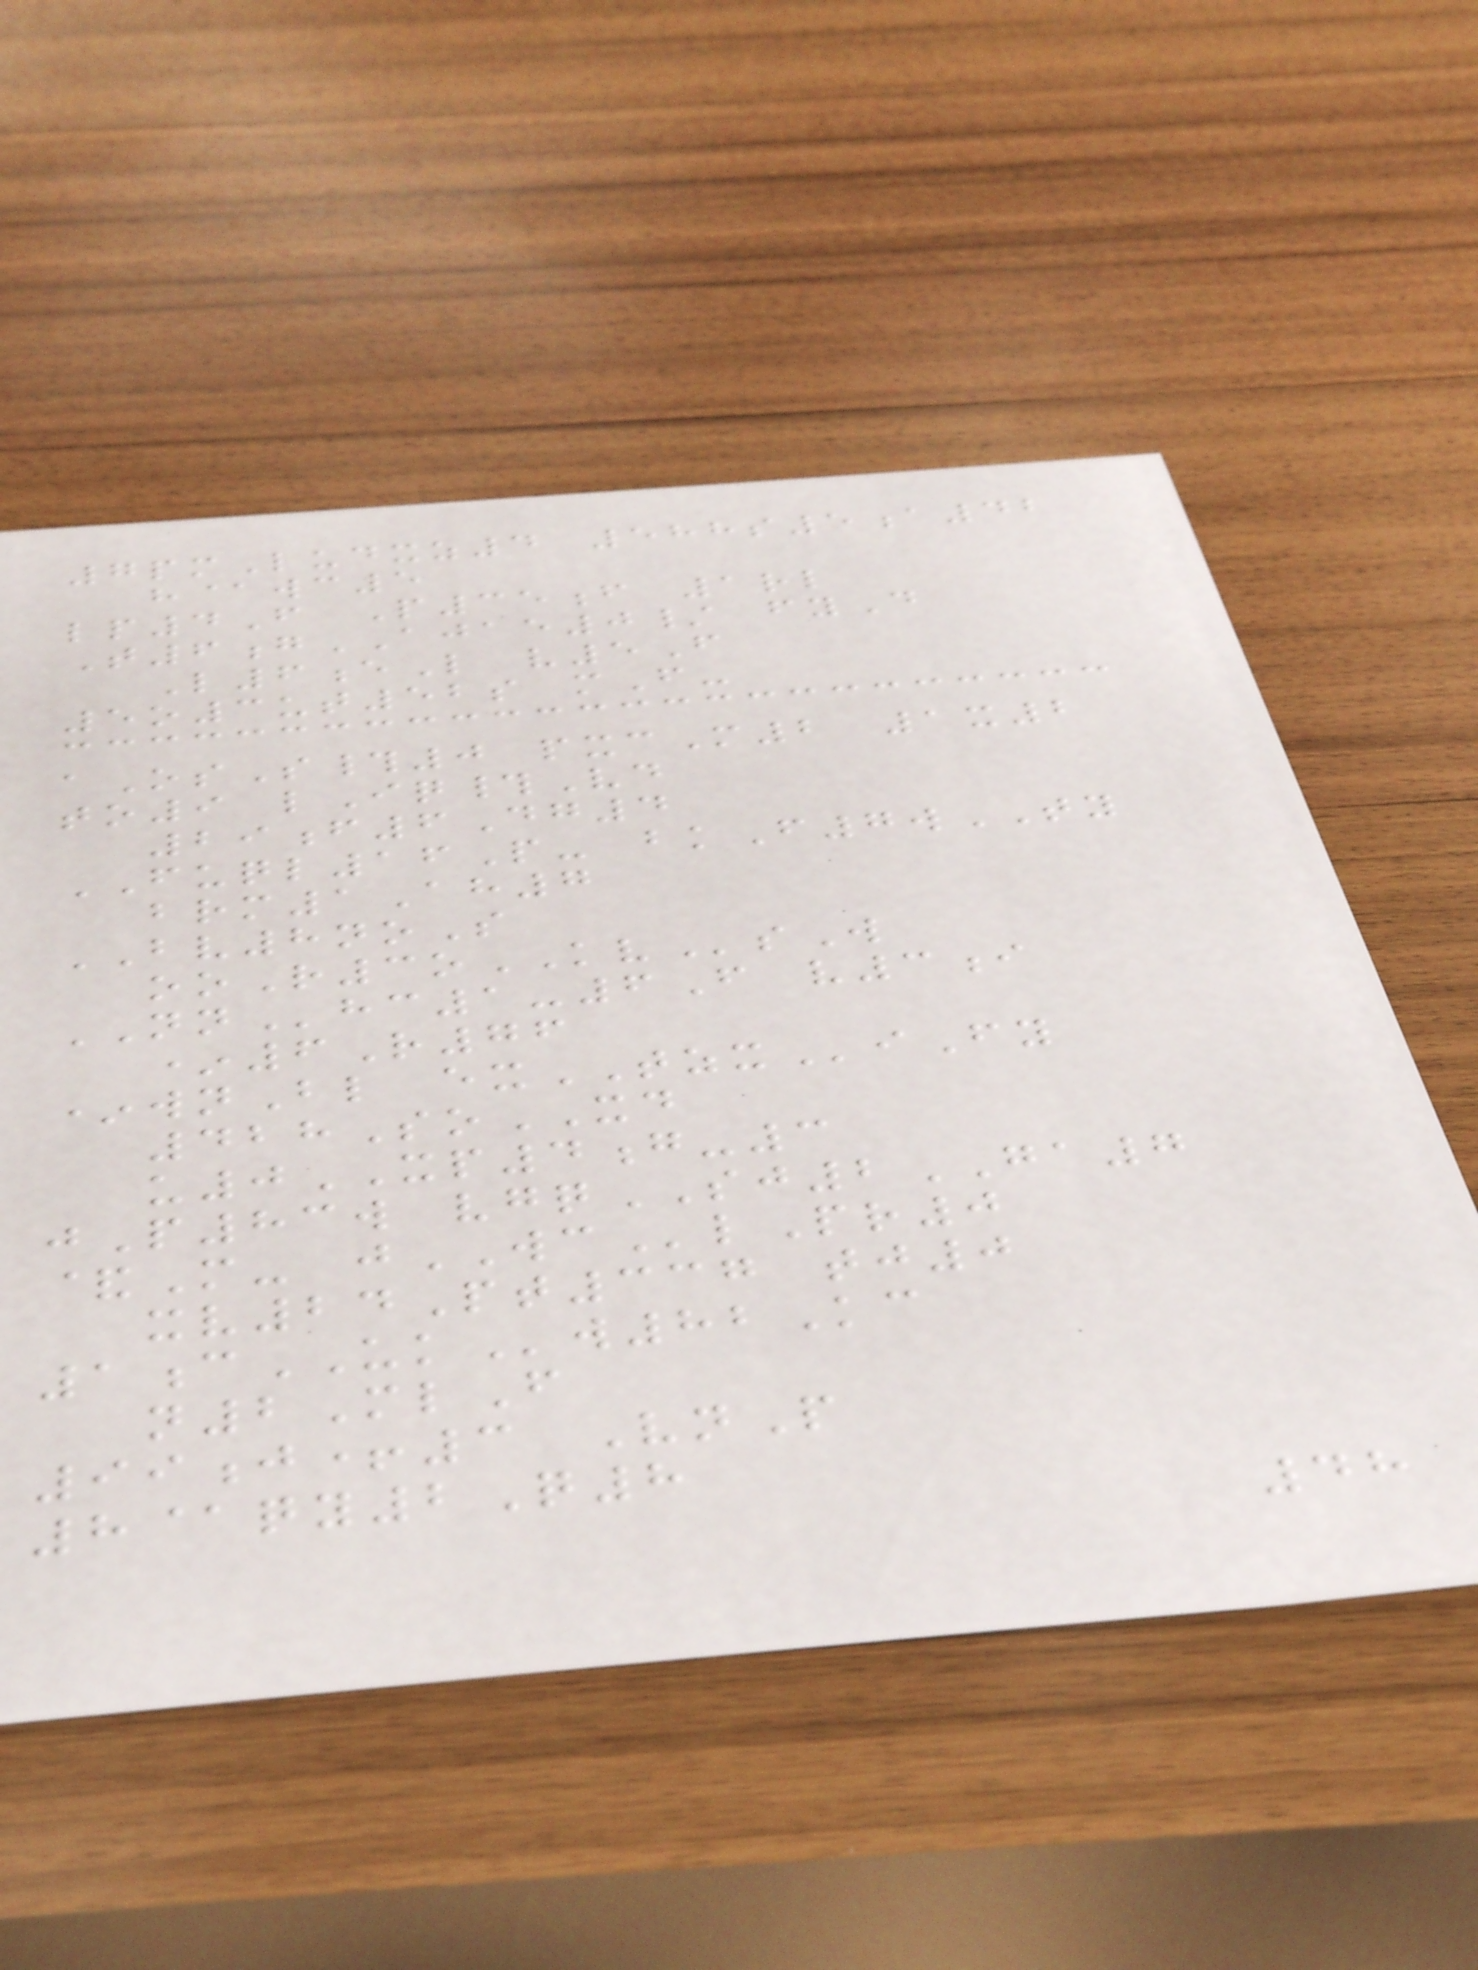7pmLudxz4 588s5a42
h@wc5
lp4F P35f 1rl
T6gAJAE0/ fyD
L6eL v5F
5o3ut52s mF-
aOsS#0 pxcM2 1x2
to9 lIq#Vd
29f6Dg4
FUQL16P- bkF7wTY
brm1Ah7
BV8noS
ooR3oKVsW
NNhc1-6F v3i
*6R76
*wnBl exTZXiFy
428SoXD
u0XP4g-3
jP83w vgqSJ2GA7
&M- jWClPr0
xv24Pt337 tj0
1cUKw82Kc
n2MlF
99j+3 VnP
8@qy2Q8
48
